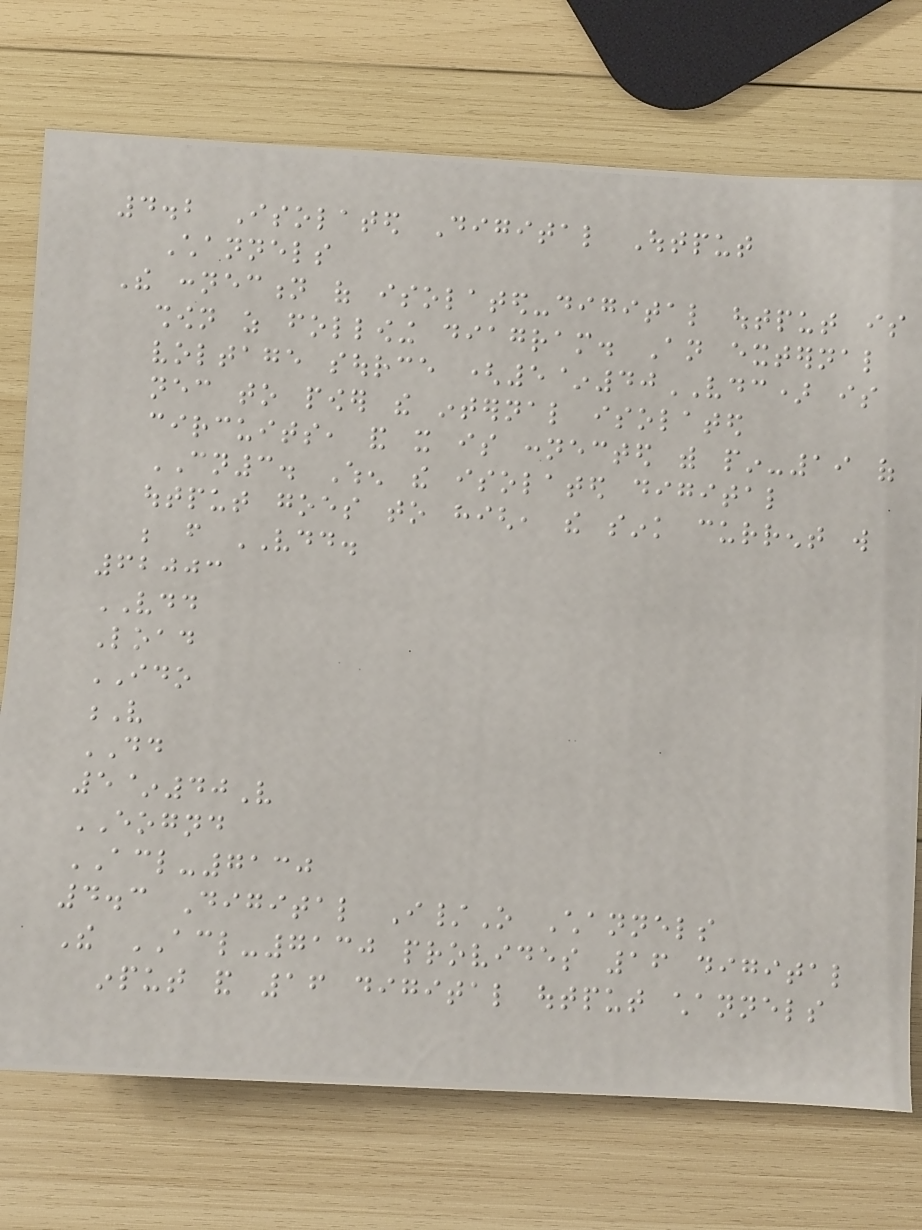4.2 Isolated Digital Output
Channels
The connection of isolated-digital output is
shown as following diagram. An external
voltage source (5~40VDC) is
necessary to power the internal isolated
circuits, and it is connected with pin-19 of
CN3. When the isolated digital
output goes to high, the sink current will
be from VDD.
62003
VDD
Load
IDO
V
DD
5~40V
EOGND
ACL-7130
4.3 Digital I/O Channels
The ACL-7130 provides 16 digital
input and 16 digital output channels
